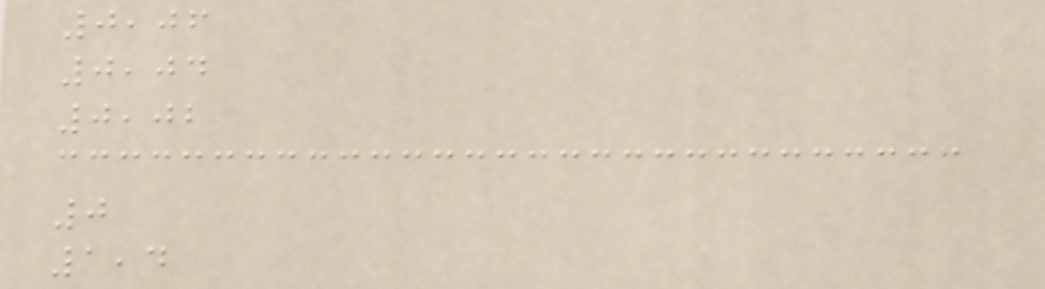0,06
0,04
0,02
0
1,4
